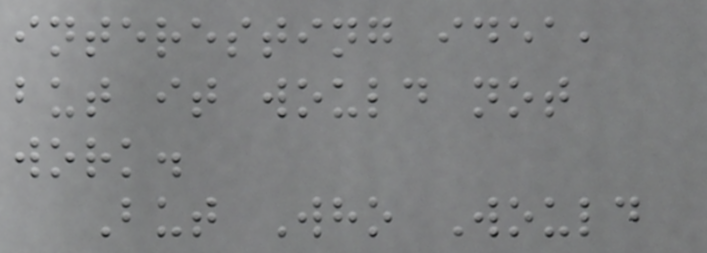interesting idea,
but it would not
work.
But Who Would
